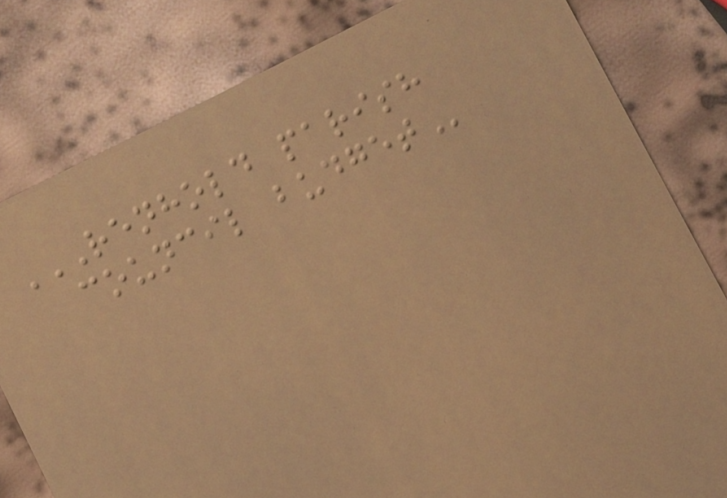RENHOLD PARISH
COUNCIL BUDGET
